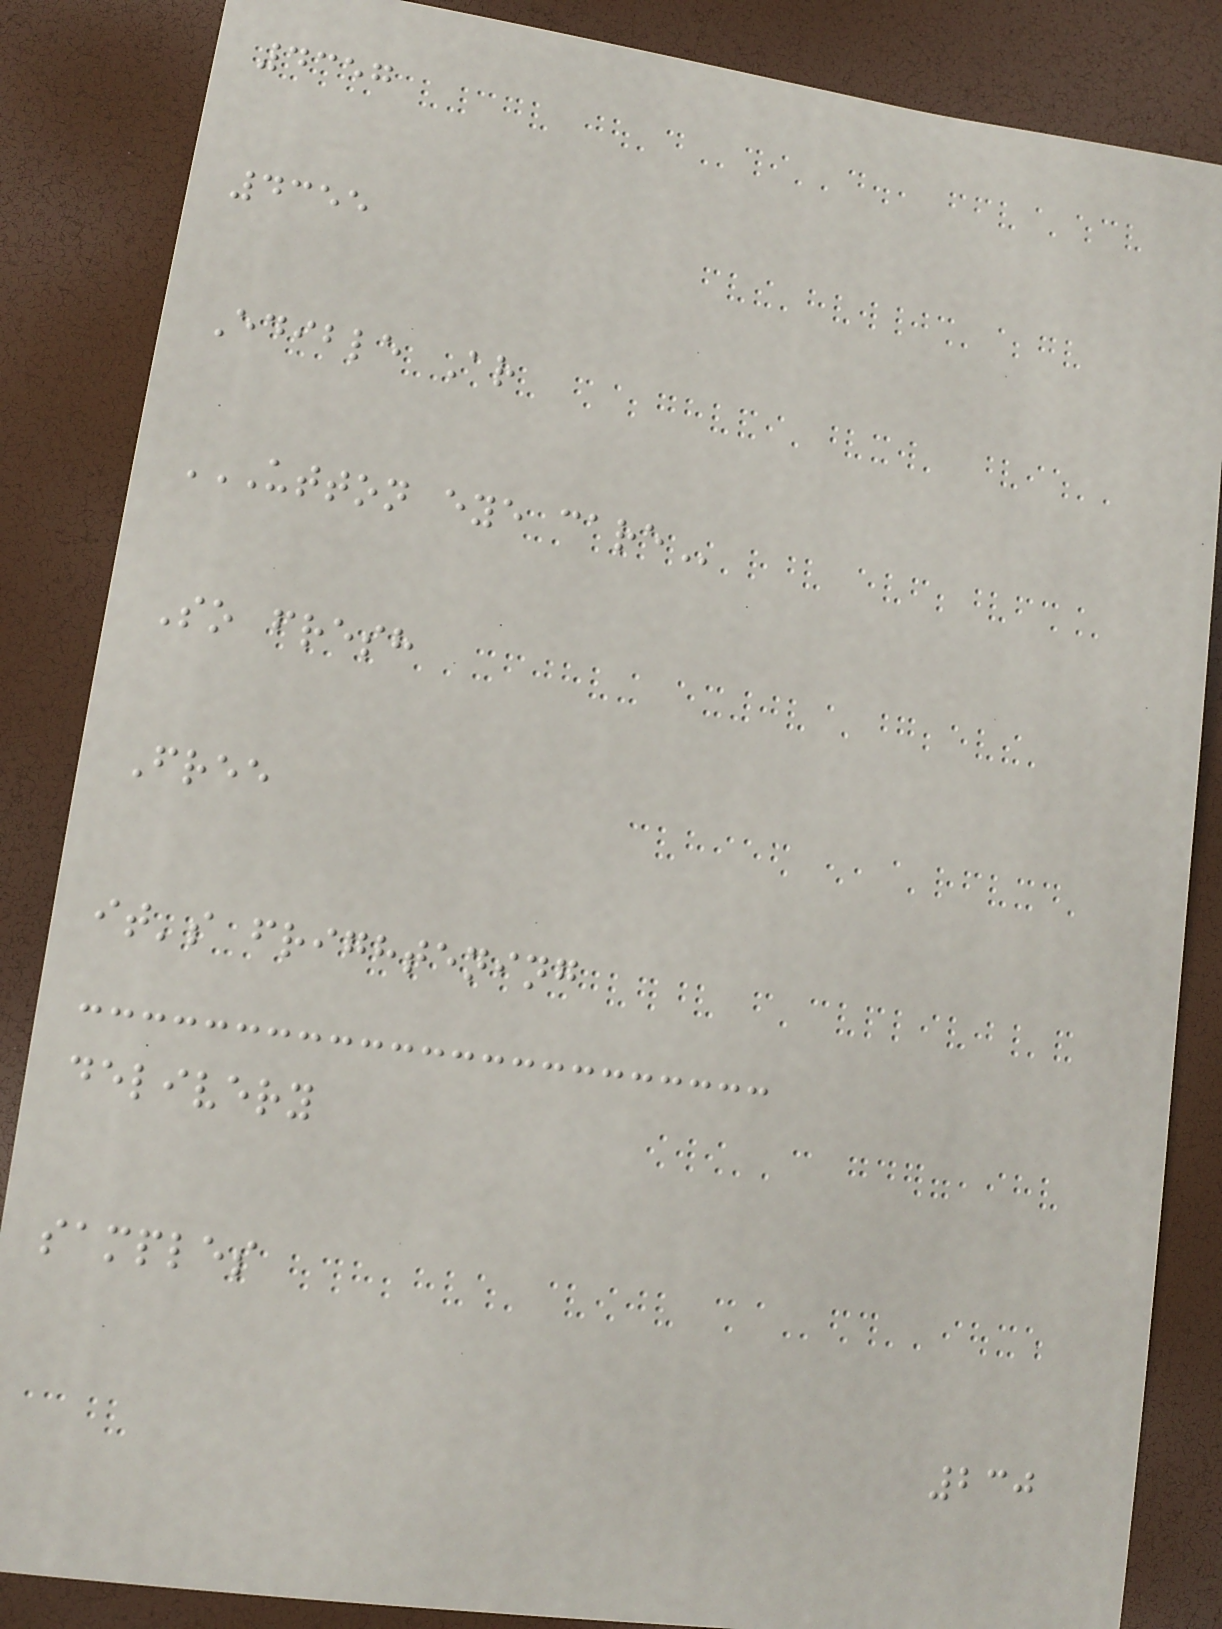4357
4355
Edible Ar
UTTON EYE CARE
So fresh
Free
it's frightening
delivery
samples
230
